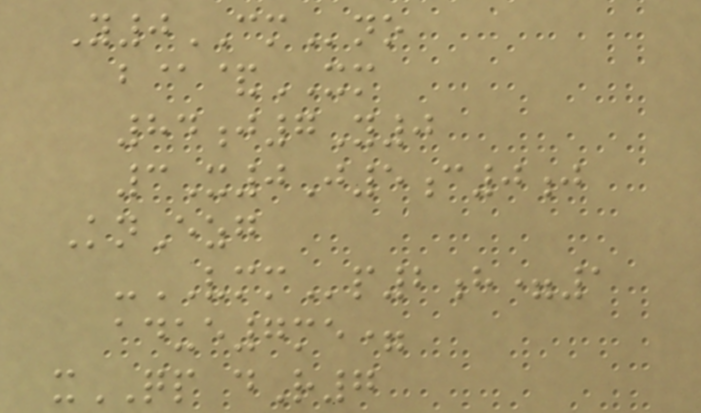Y0CMno
b@&XM
84j7Y0
3X0J5c0j
KnEzg
-VMMp2h=1
adue7me=
xQP dR7
